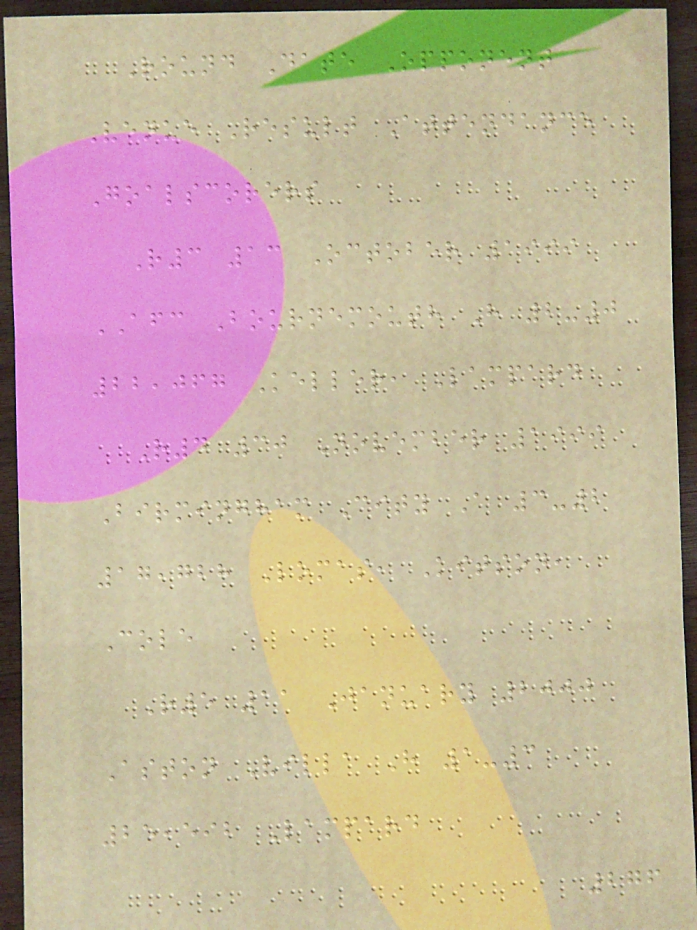Round Date Opponent
Venue Result Attendance
Goalscorers
R3 13 October 1999
AFC Bournemouth H 2-0
22,067 Keller, Lampard
R4 30 November 1999
Birmingham City A 3-2
17,728 Lomas, Kitson,
Cole
R5 11 January 2000
Aston Villa H 1-3
25,592 Lampard
276
